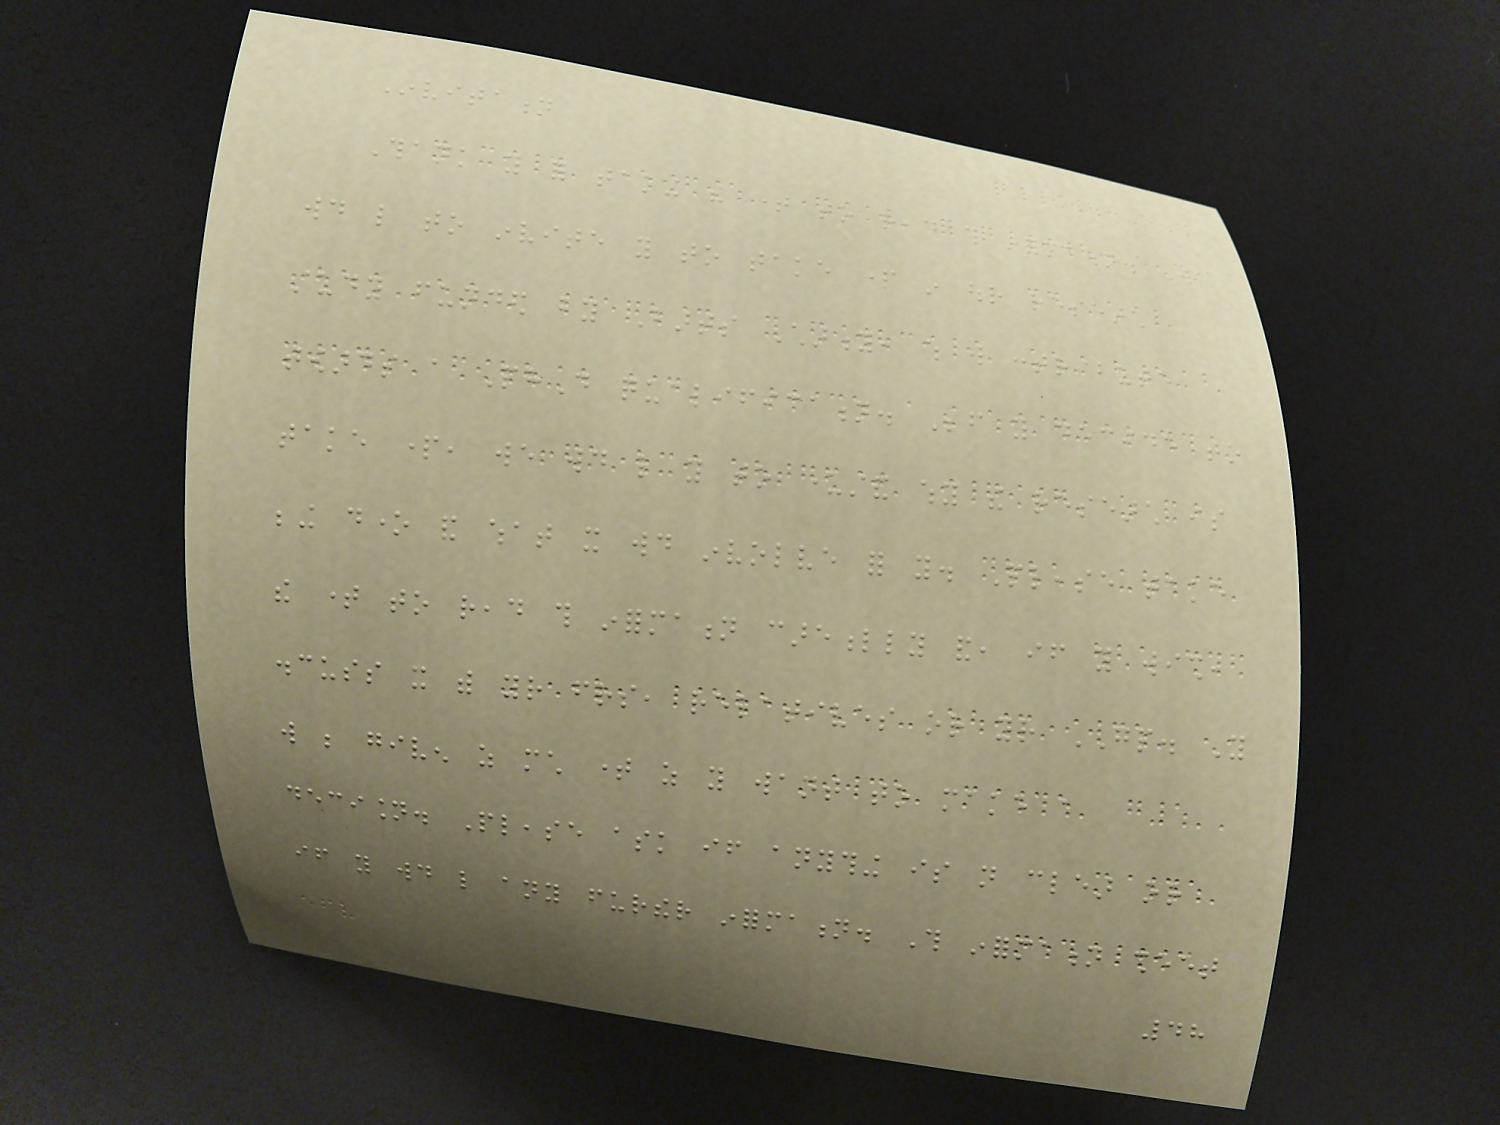Invitation
Thank you for taking the time to read this information. We
would like to invite you to take part in our research
study funded by Barts Charity, which will contribute
towards a PhD qualification. Before you decide to
take part, we would like you to understand why the research is
being done and what it would involve for you. Please take
the time to read this information carefully and, if you wish,
discuss it with your friends, relatives or your GP. You
will be given as much time as you want to make a
decision. Please ask if anything is not clear or
if you would like any further information. This information sheet
48
